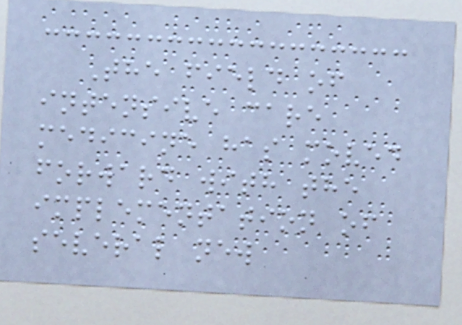The field of
intensive care
medicine has moved
forward with the
implementation of
several new
